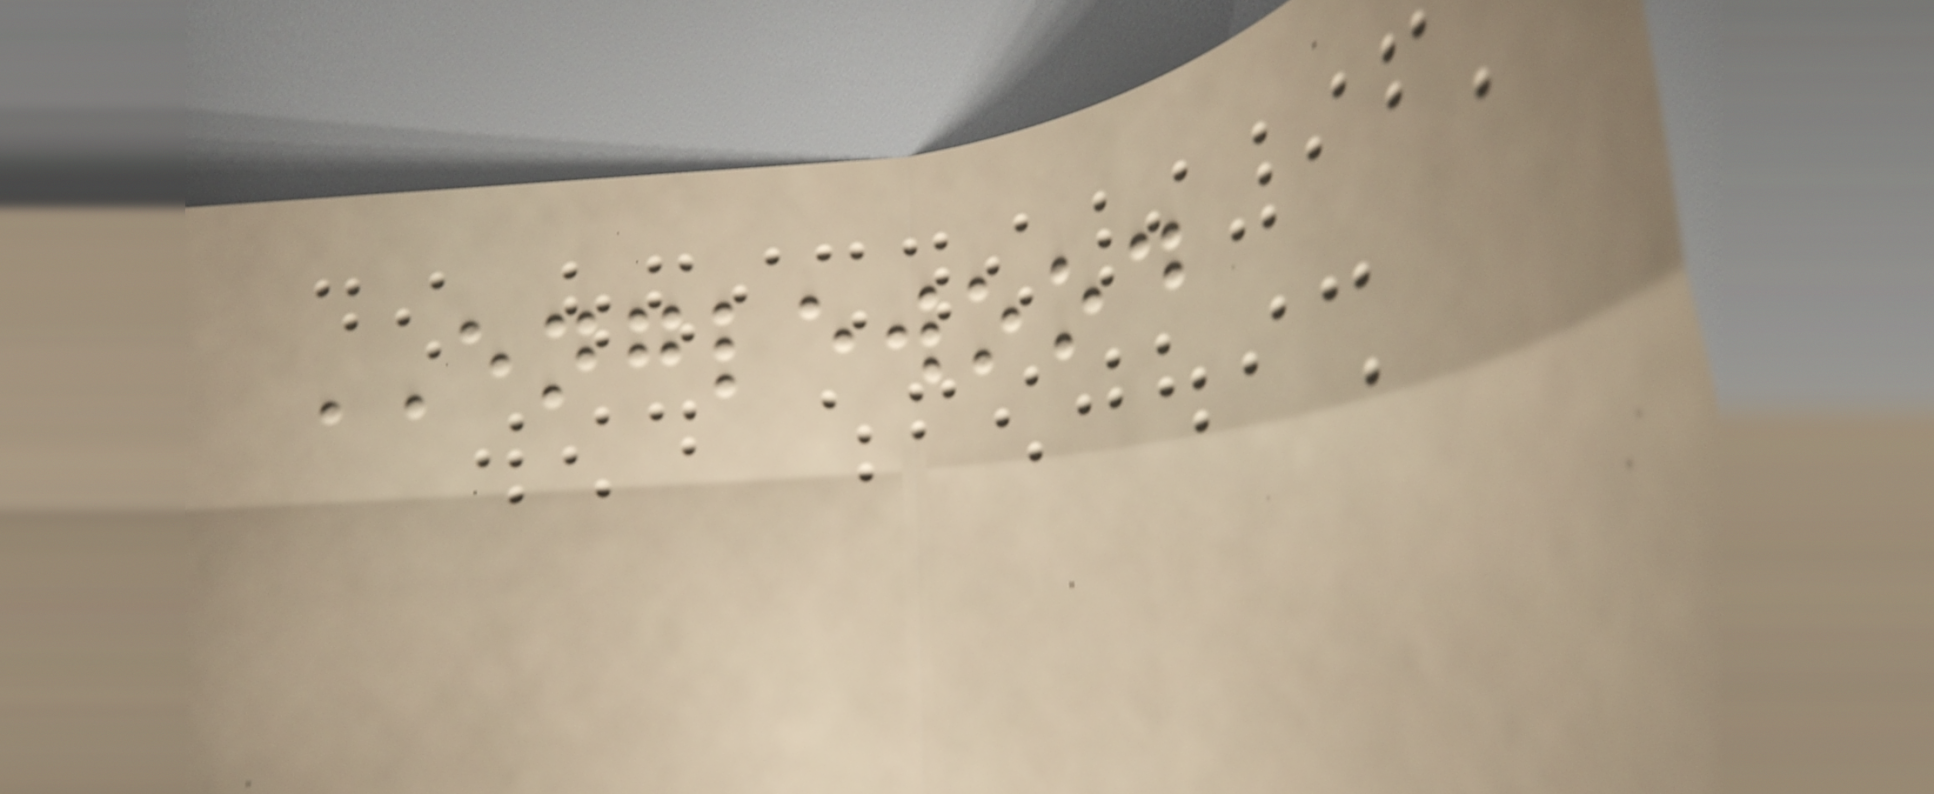ENGLEWOOD
